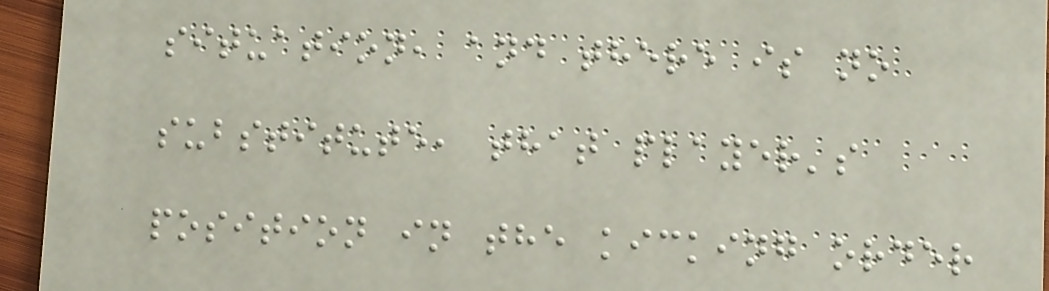situation, and there is no
substitute, that player's
position in the kicking order
